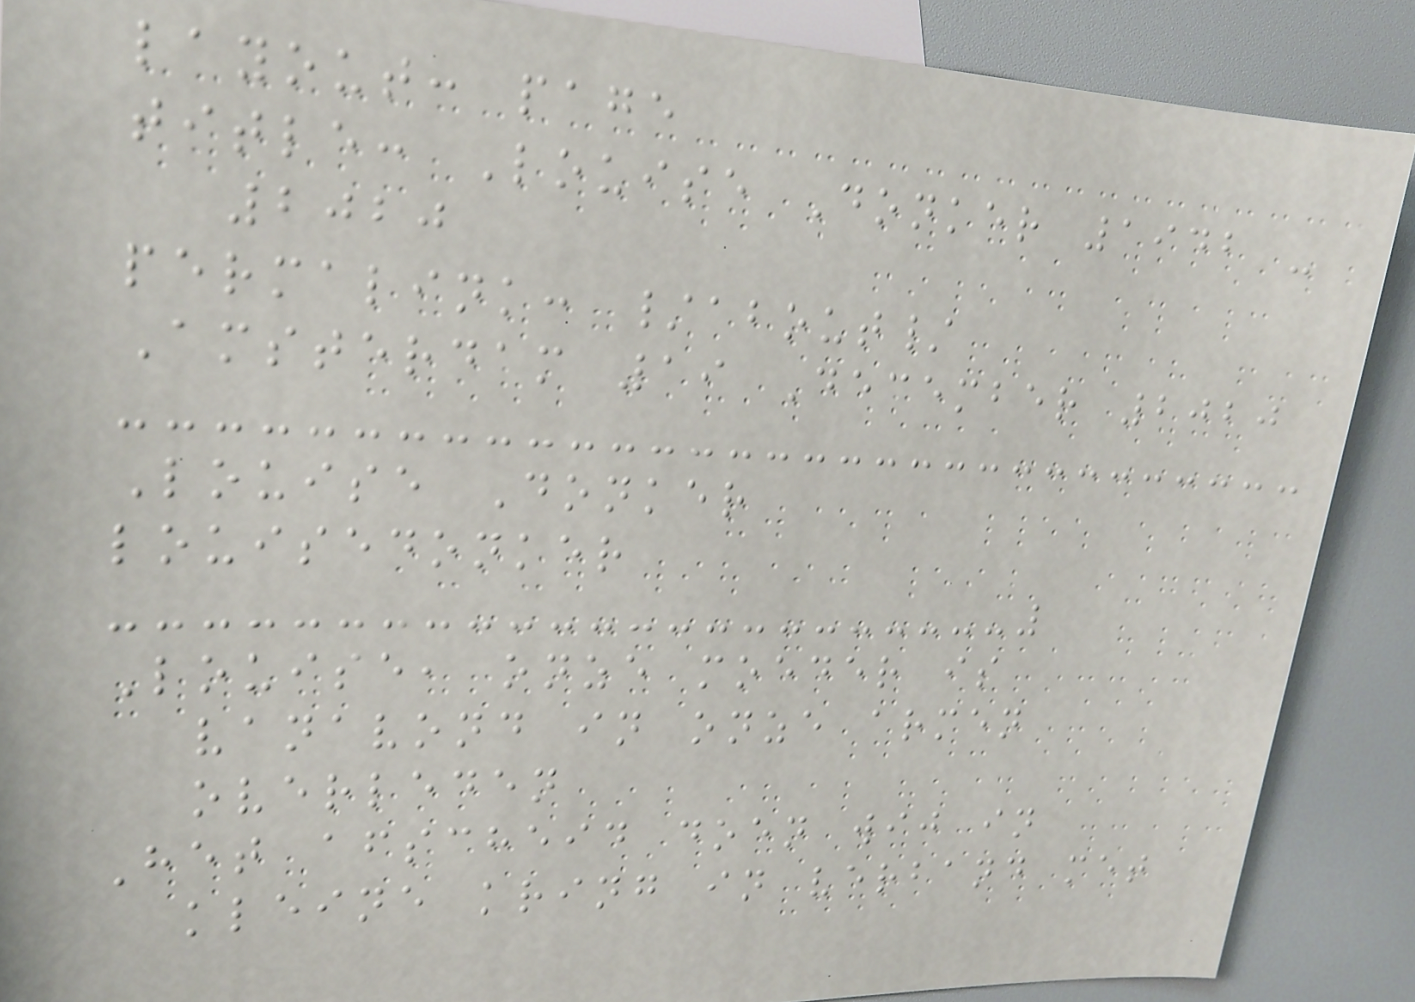layout: page
title: Louise Donker 1942 -
2020
permalink: /about/
Amsterdam 19 December 2020
Louise Donker
louisedonker
Louise, onze moeder is
vanavond in onze armen
overleden
Het afscheid doen wij in
kleine kring in verband met
